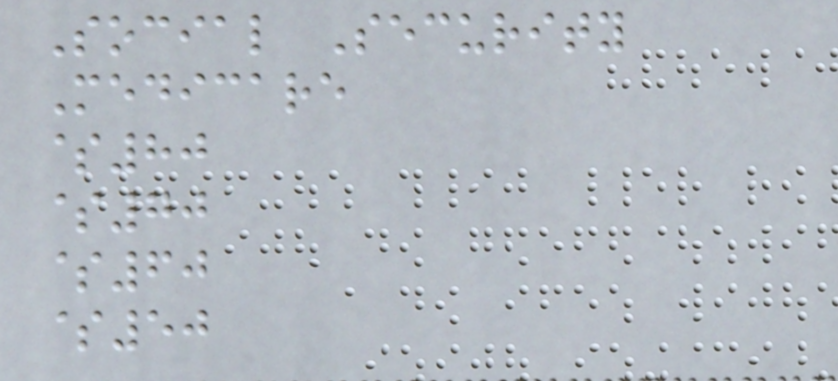Social Security
Medicare
$80
$70
$60
$50
